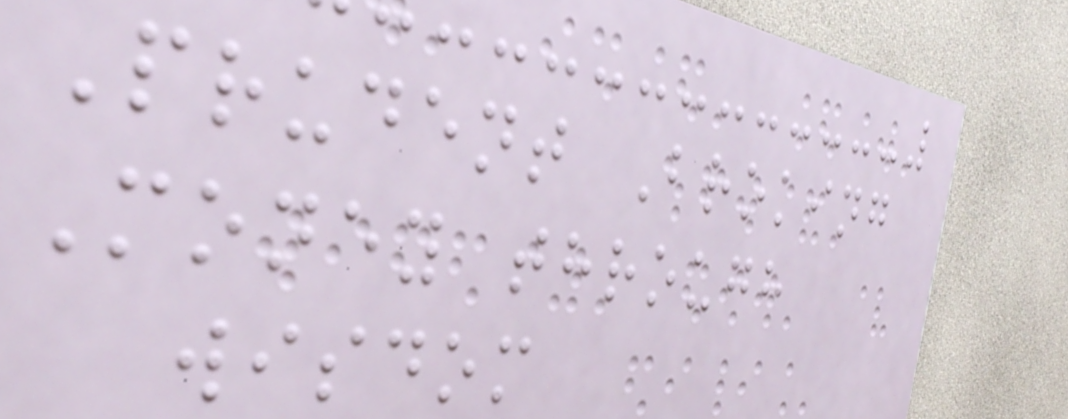Prudent Broking
Money through
wisdom
